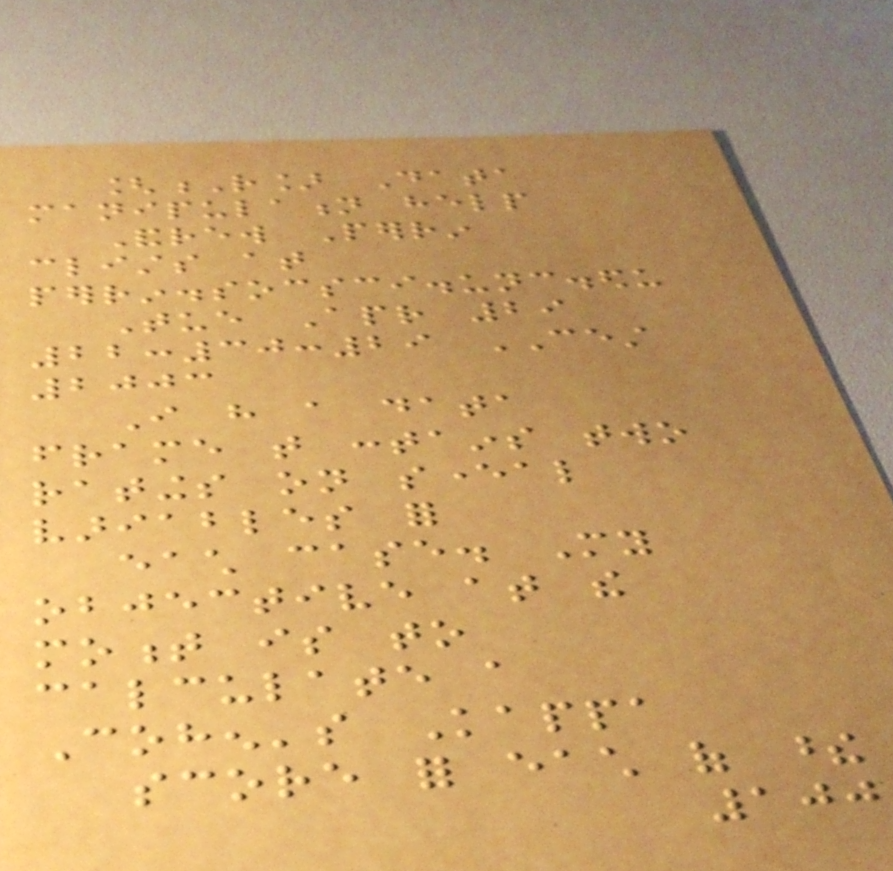[R] Data
manipulation help
Andrew Perrin
clists at
perrin.socsci.unc.edu
Tue Apr 29
22:30:29 CEST
2003
I have a data
frame that contains two
ratings on several
variables for
each case. My
objective at the
moment is to
calculate a
Cohen's Kappa
score for each of these
100
